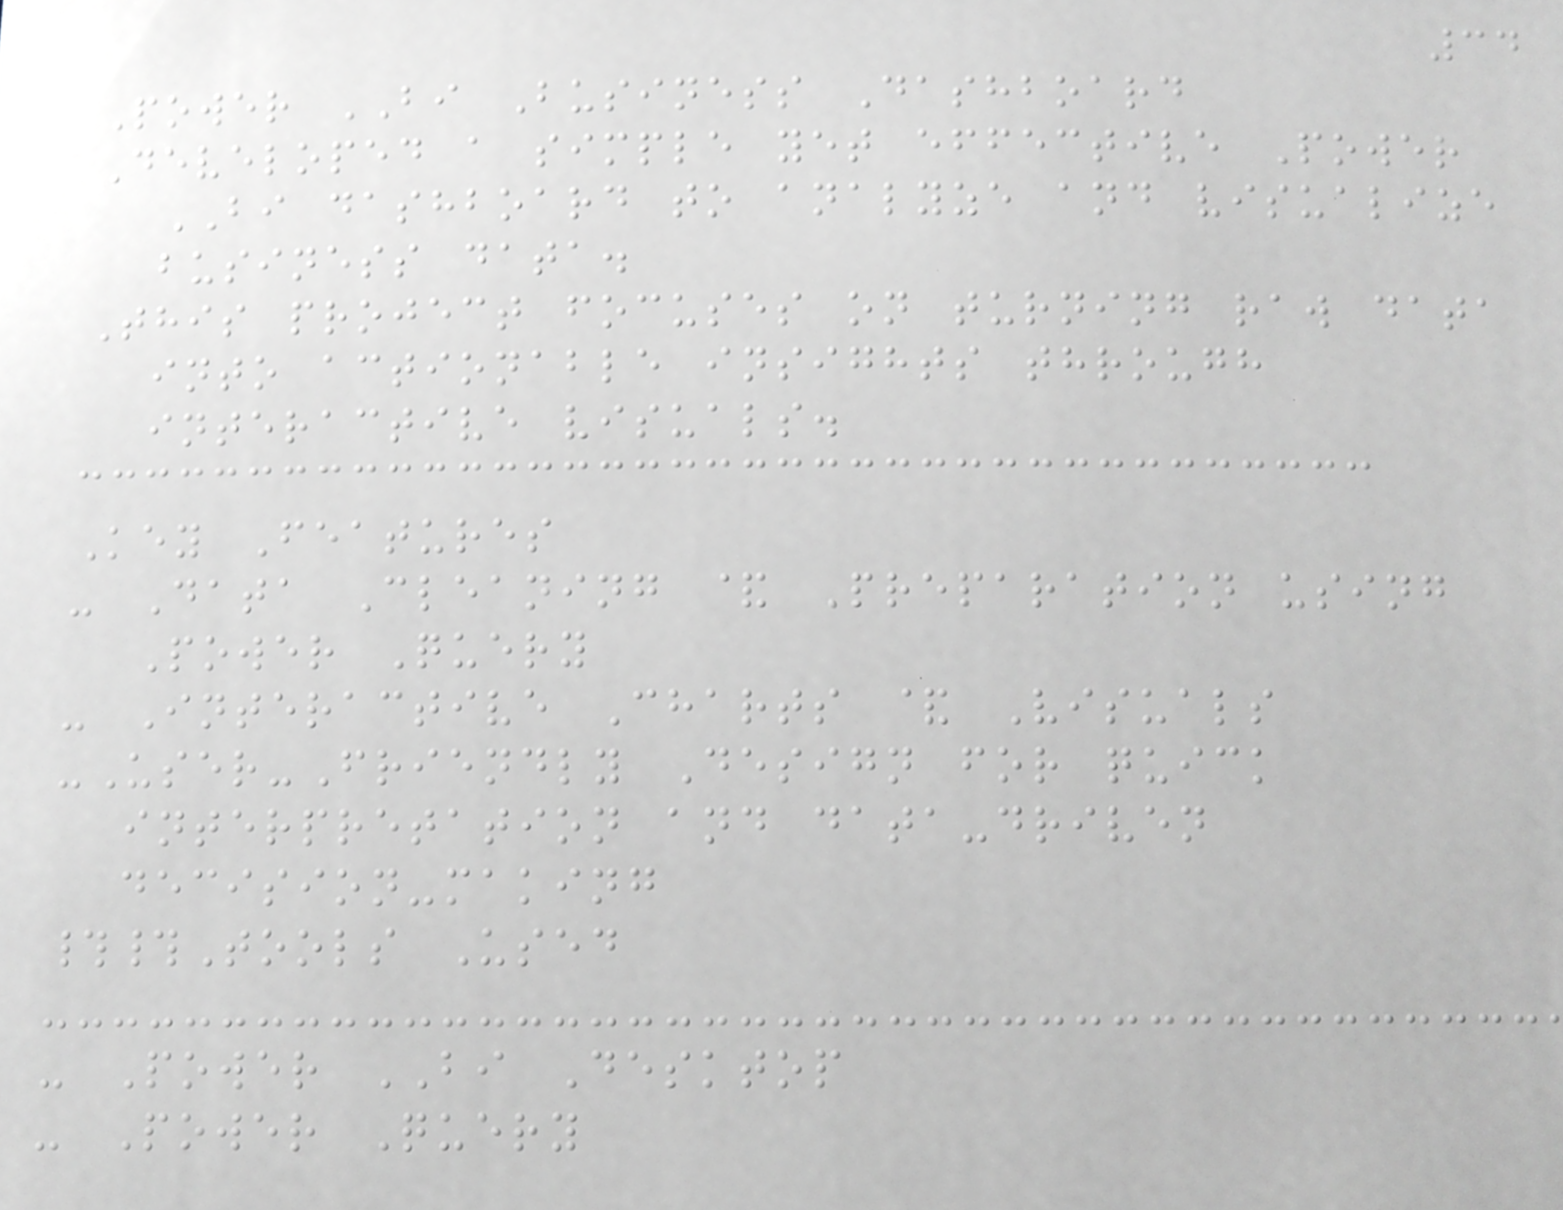34
Power BI Business Dashboard
Developed a simple yet effective Power
BI dashboard to analyze and visualize
business data.
This project focuses on turning raw data
into actionable insights through
interactive visuals.
Key Features
- Data Cleaning & Preparation using
Power Query
- Interactive Charts & Visuals
-User-Friendly Design for quick
interpretation and data-driven
decision-making
##Tools Used
- Power BI Desktop
- Power Query
